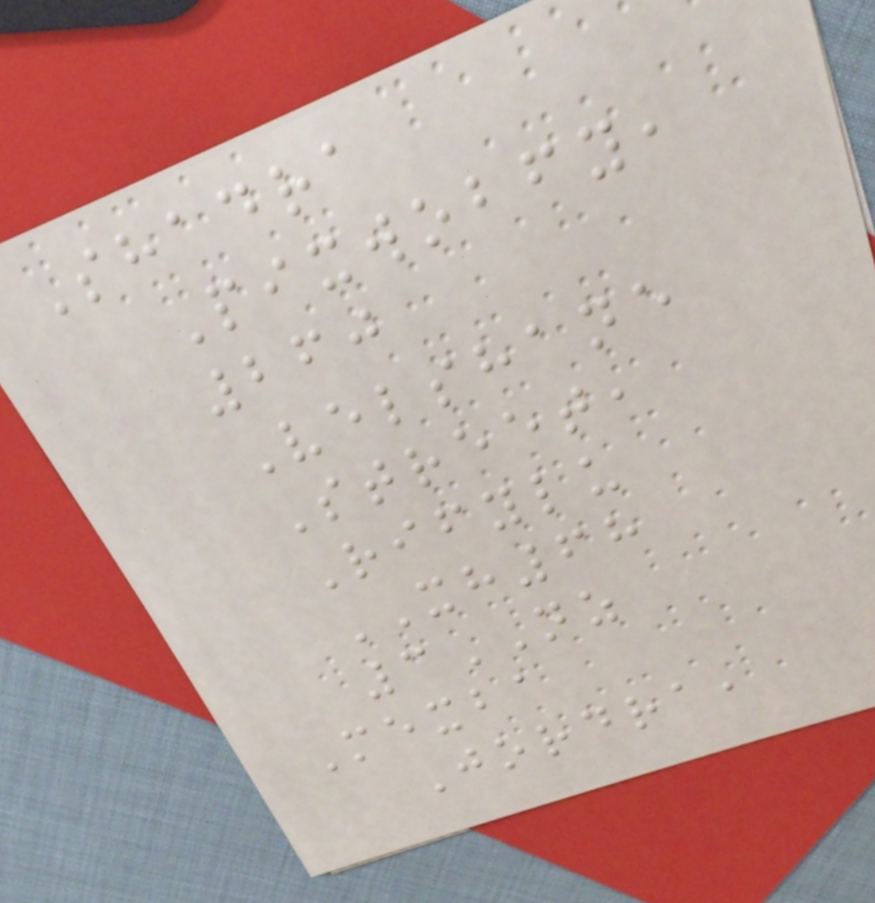Shadra
Pixwobfy,
260
Velshane
Street,
Rifylu
XH68
3NZ
Mexba
Jordra,
